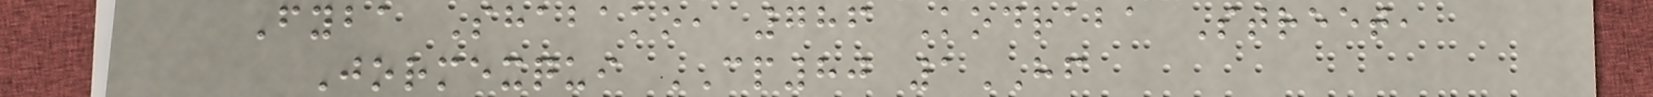Fyba Shabako, 786 Kodraba Street,
Jormexqui CP80 1HF
